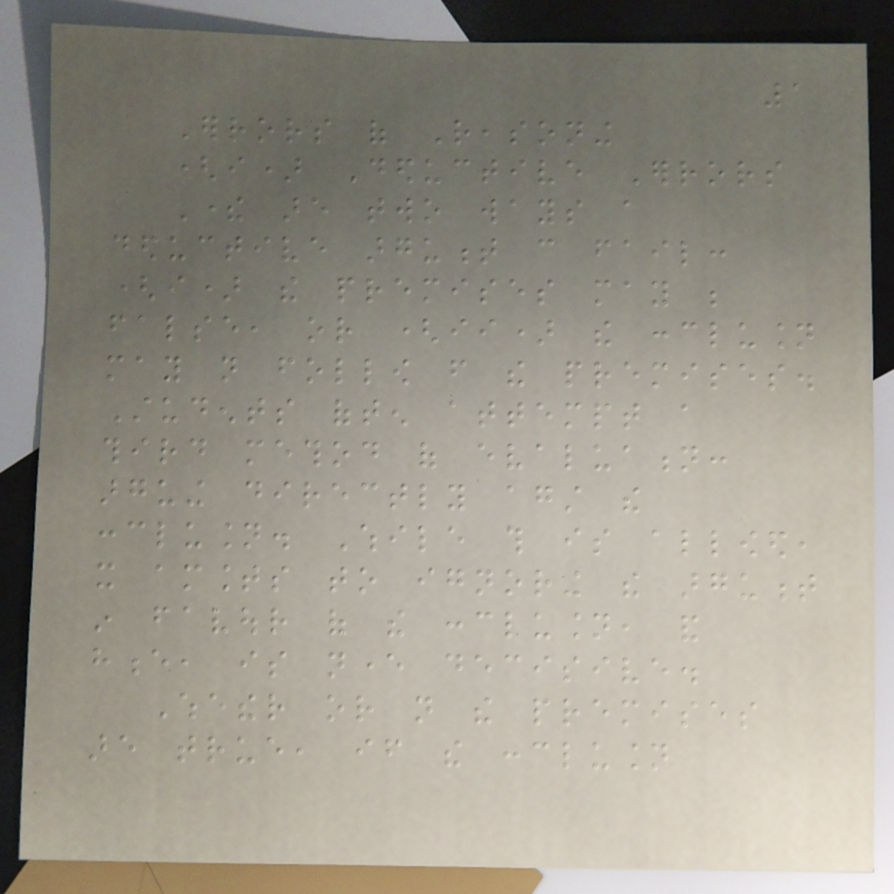1
Errors of Reasoning
(i) Deductive Errors
There are two ways a
deductive argument can fail:
(i) the premises may be
false, or (ii) the conclusion
may not follow from the premises.
Students often attempt a
third method of evaluation:
arguing directly against the
conclusion. While this is allowed,
it amounts to ignoring the argument
in favour of the conclusion, and
hence, is never decisive.
Whether or not the premises
are true, if the conclusion
